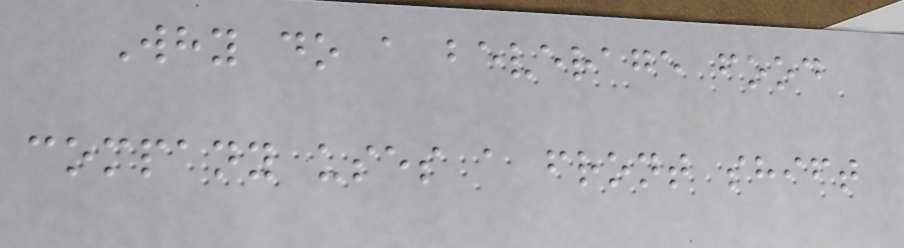Why do a beverage food
company uses a front shift
